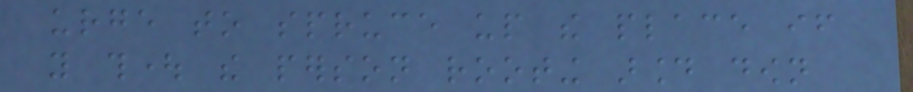urge to spruce up the place if
you thought the person rooting around down
